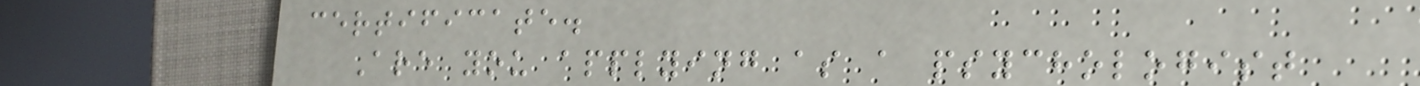certificate.
Are you applying as a psychologist
